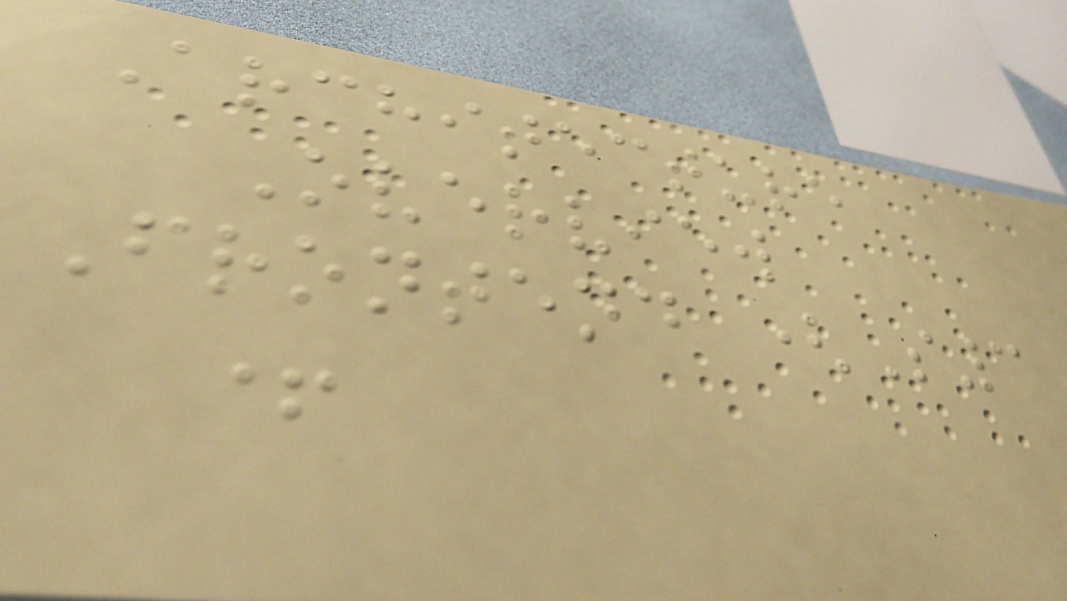Architecture
Overview
Frontend (S3
+
